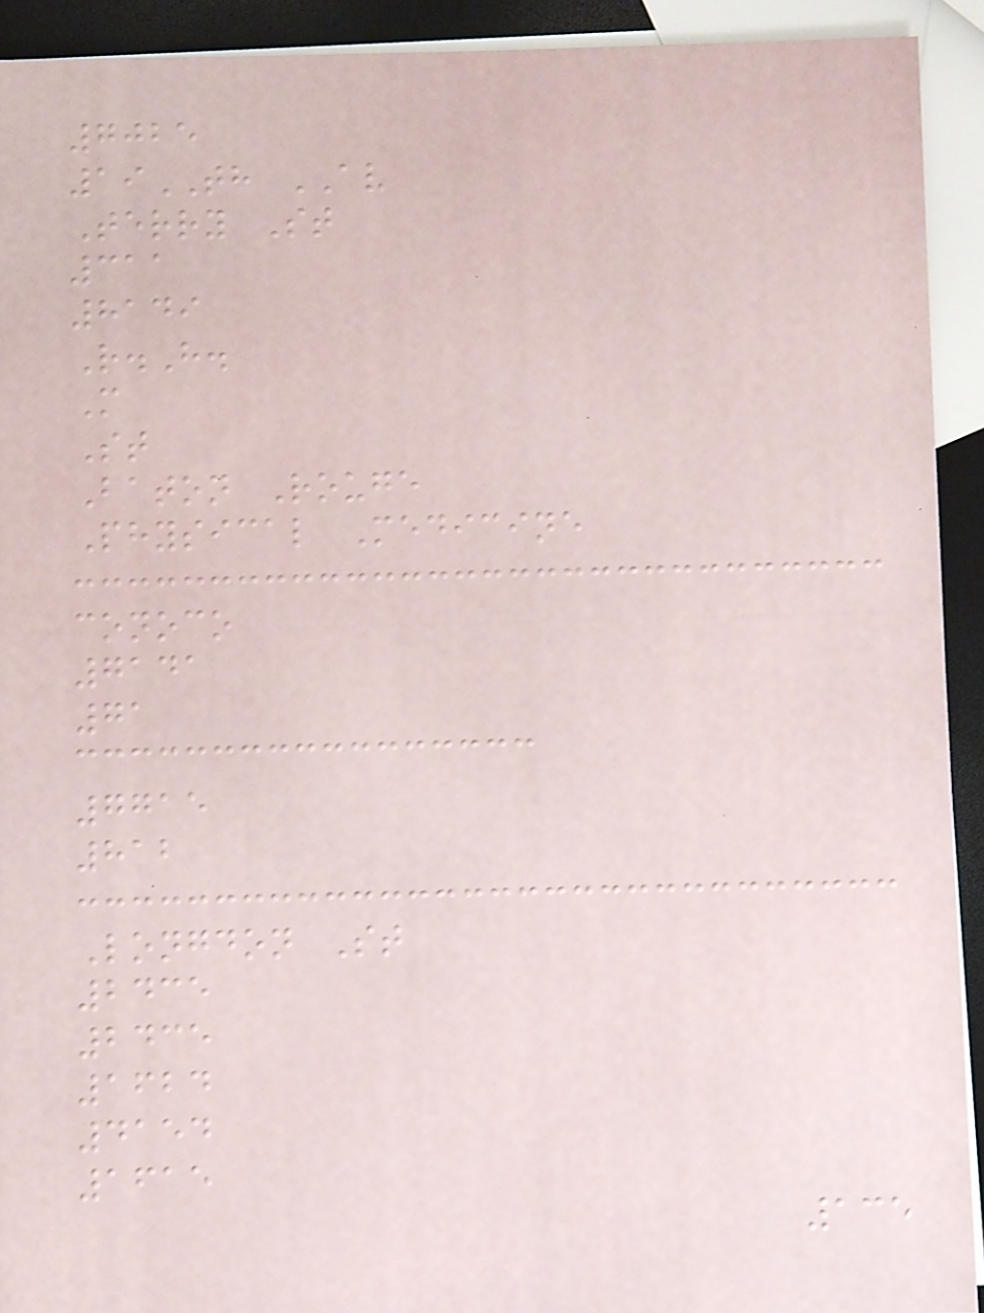7025
19TH AV
Terry St
311
8149
R.H.
M
St
Baton Rouge
Physical Medicine
conoco
7141
71
7715
812
Longdon St
2435
2435
1624
4154
1615
135
